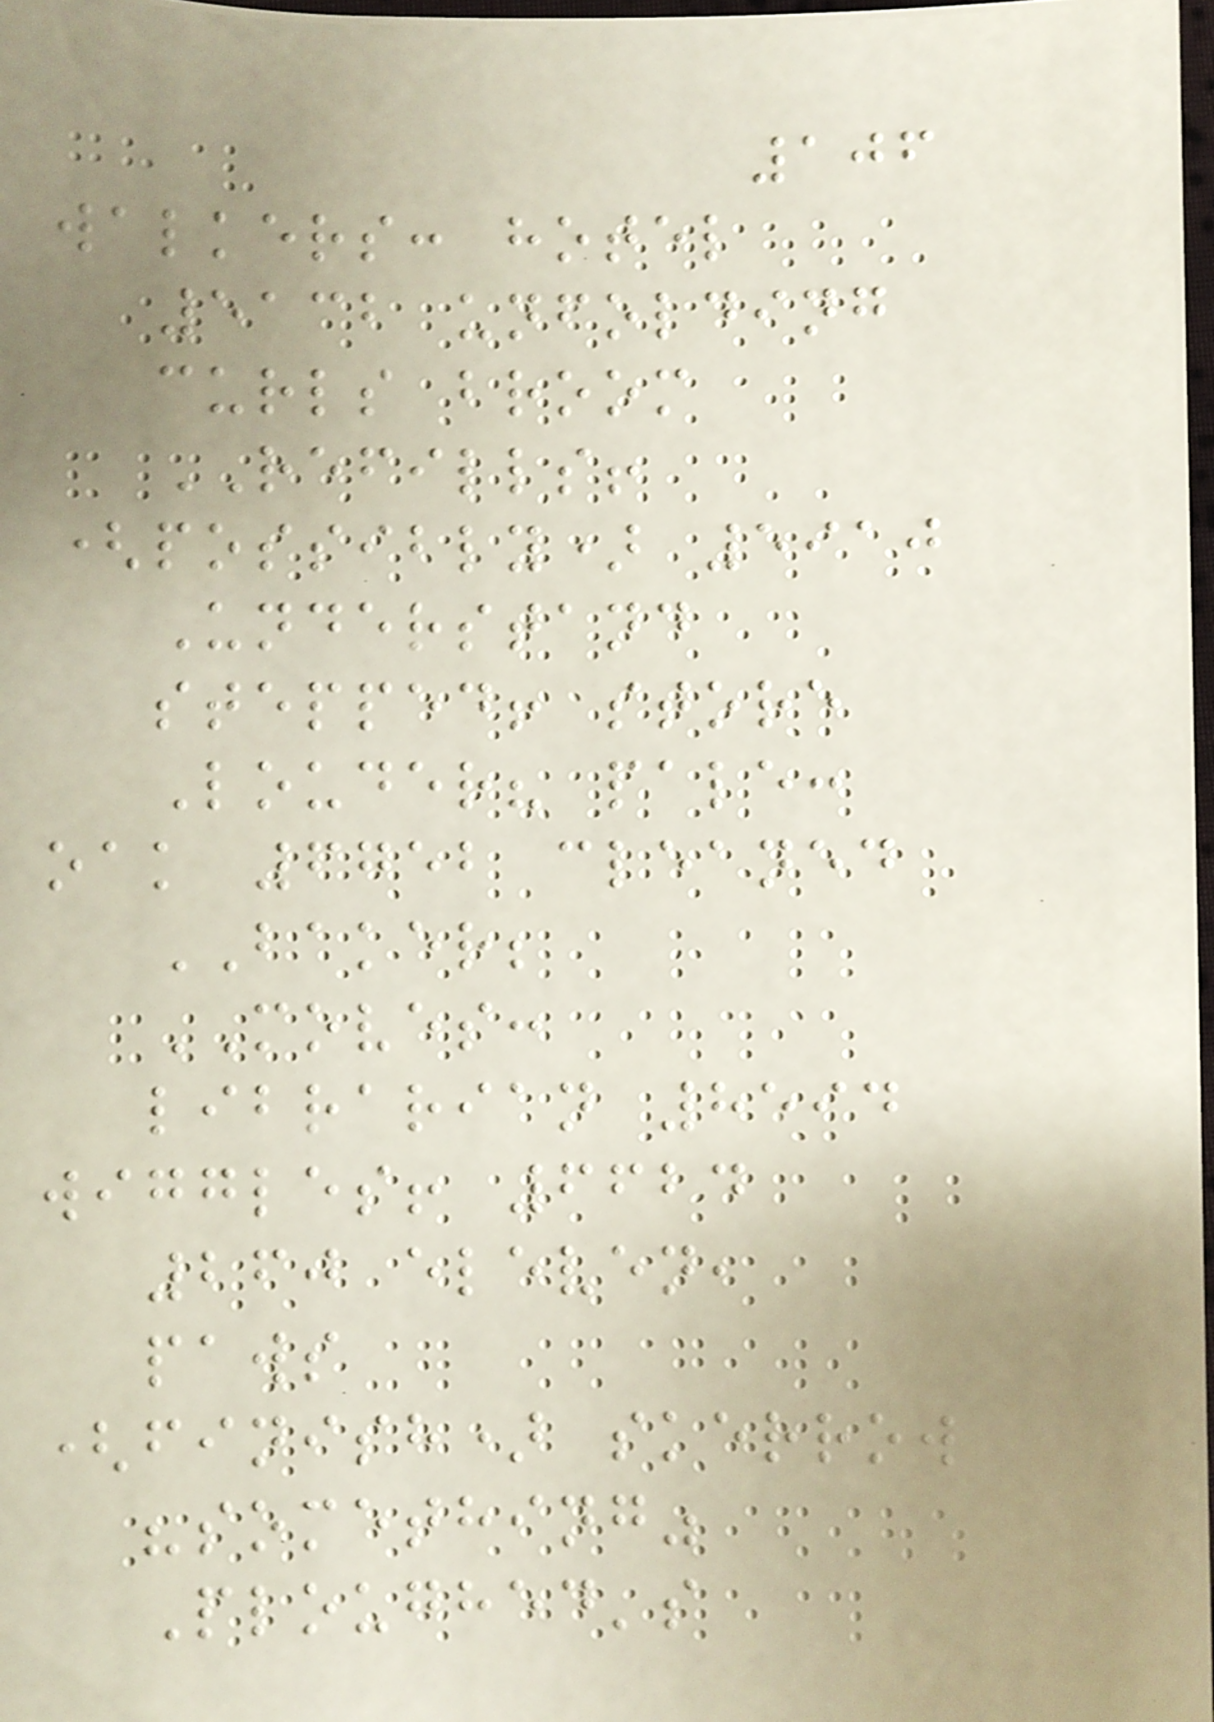106
walkers: hotel
5132 unfolding
curls broom
REFILLS!
(possibly) 5910
Understand
stepped! store
Louder? pale:
oak 6752 cleaned
BAKER;
MOVES:
librarian 8594
wiggles! 6624
260 eleven,
paws
(finish) skerrow
"something"
Ploughed's
